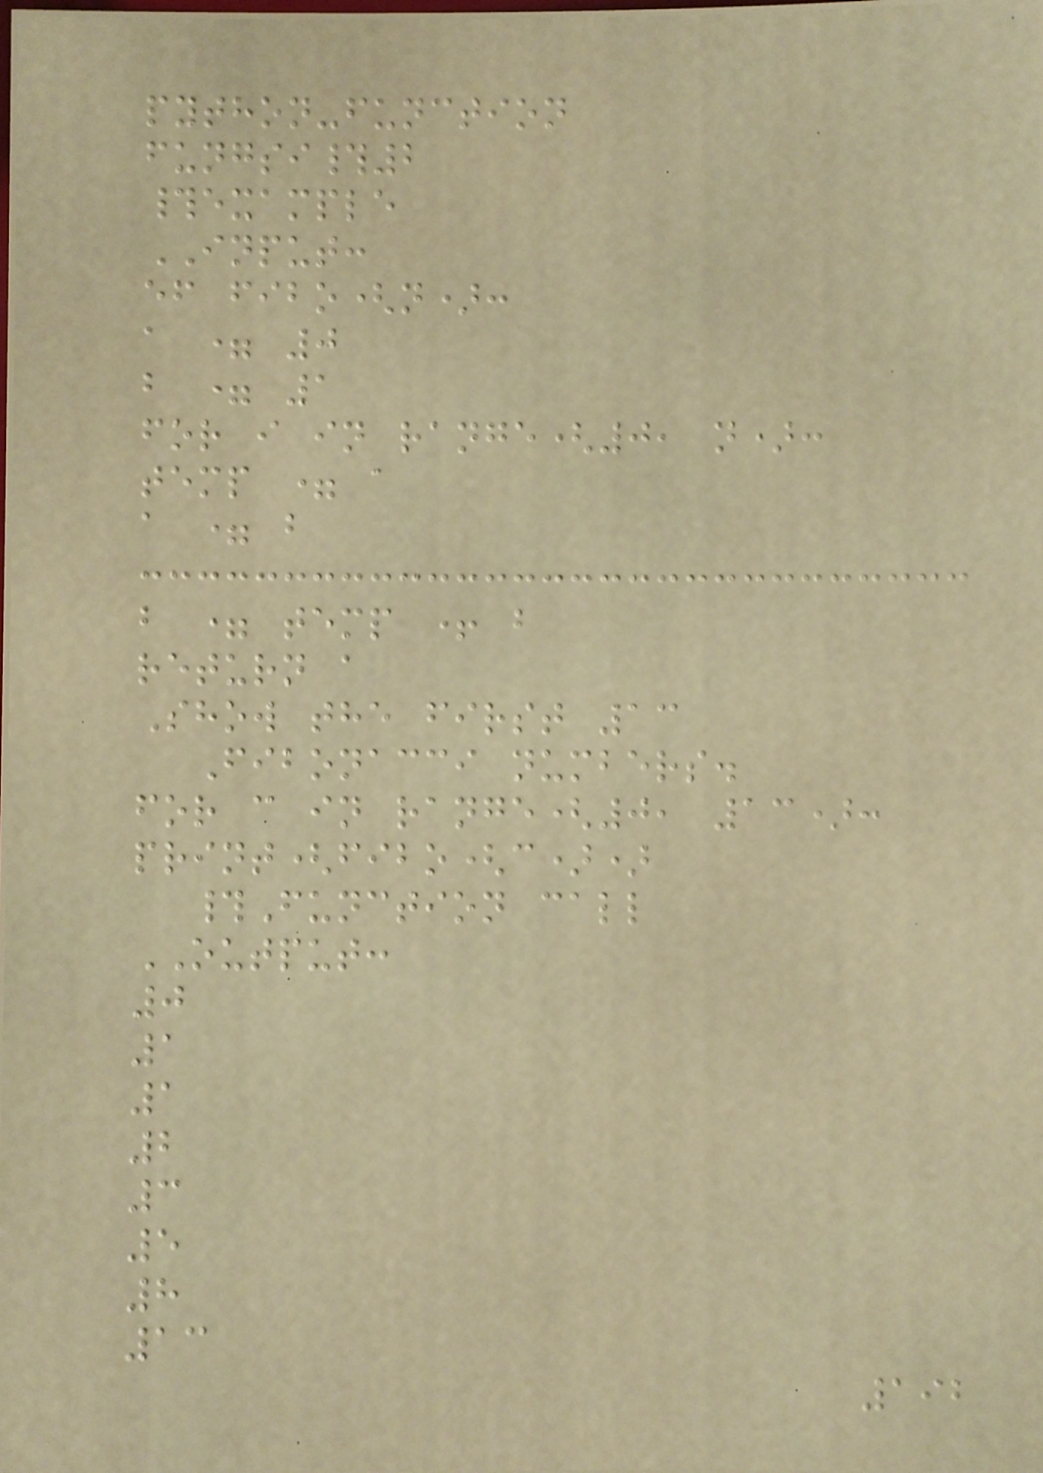python-function
fungsi#2
#example
INPUT:
ef fibo(n):
a = 0
b = 1
for i in range(0, n):
temp = a
a = b
b = temp + b
return a
Show the first 13
Fibonacci numbers.
for c in range(0, 13):
print(fibo(c))
#Function call
OUTPUT:
0
1
1
2
3
5
8
13
192
